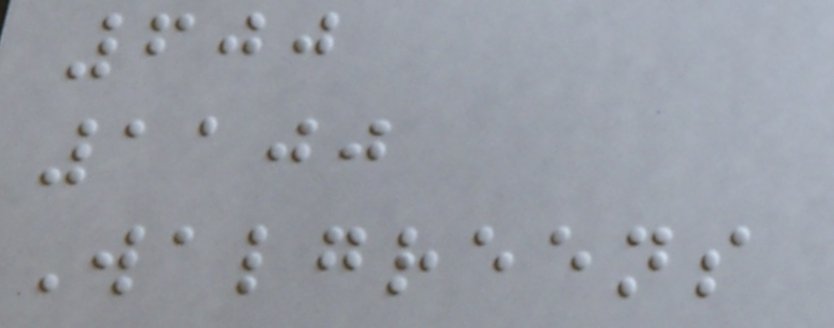600
1100
Walgreens
